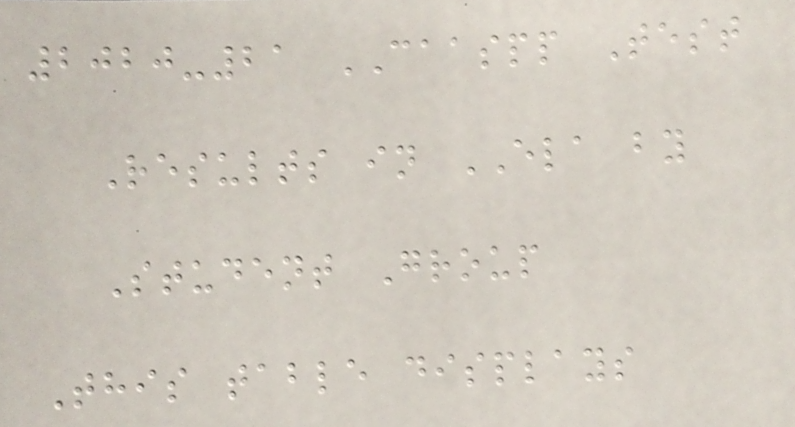2020-21 CAASPP Test
Results in ELA by
Student Group
This table displays
